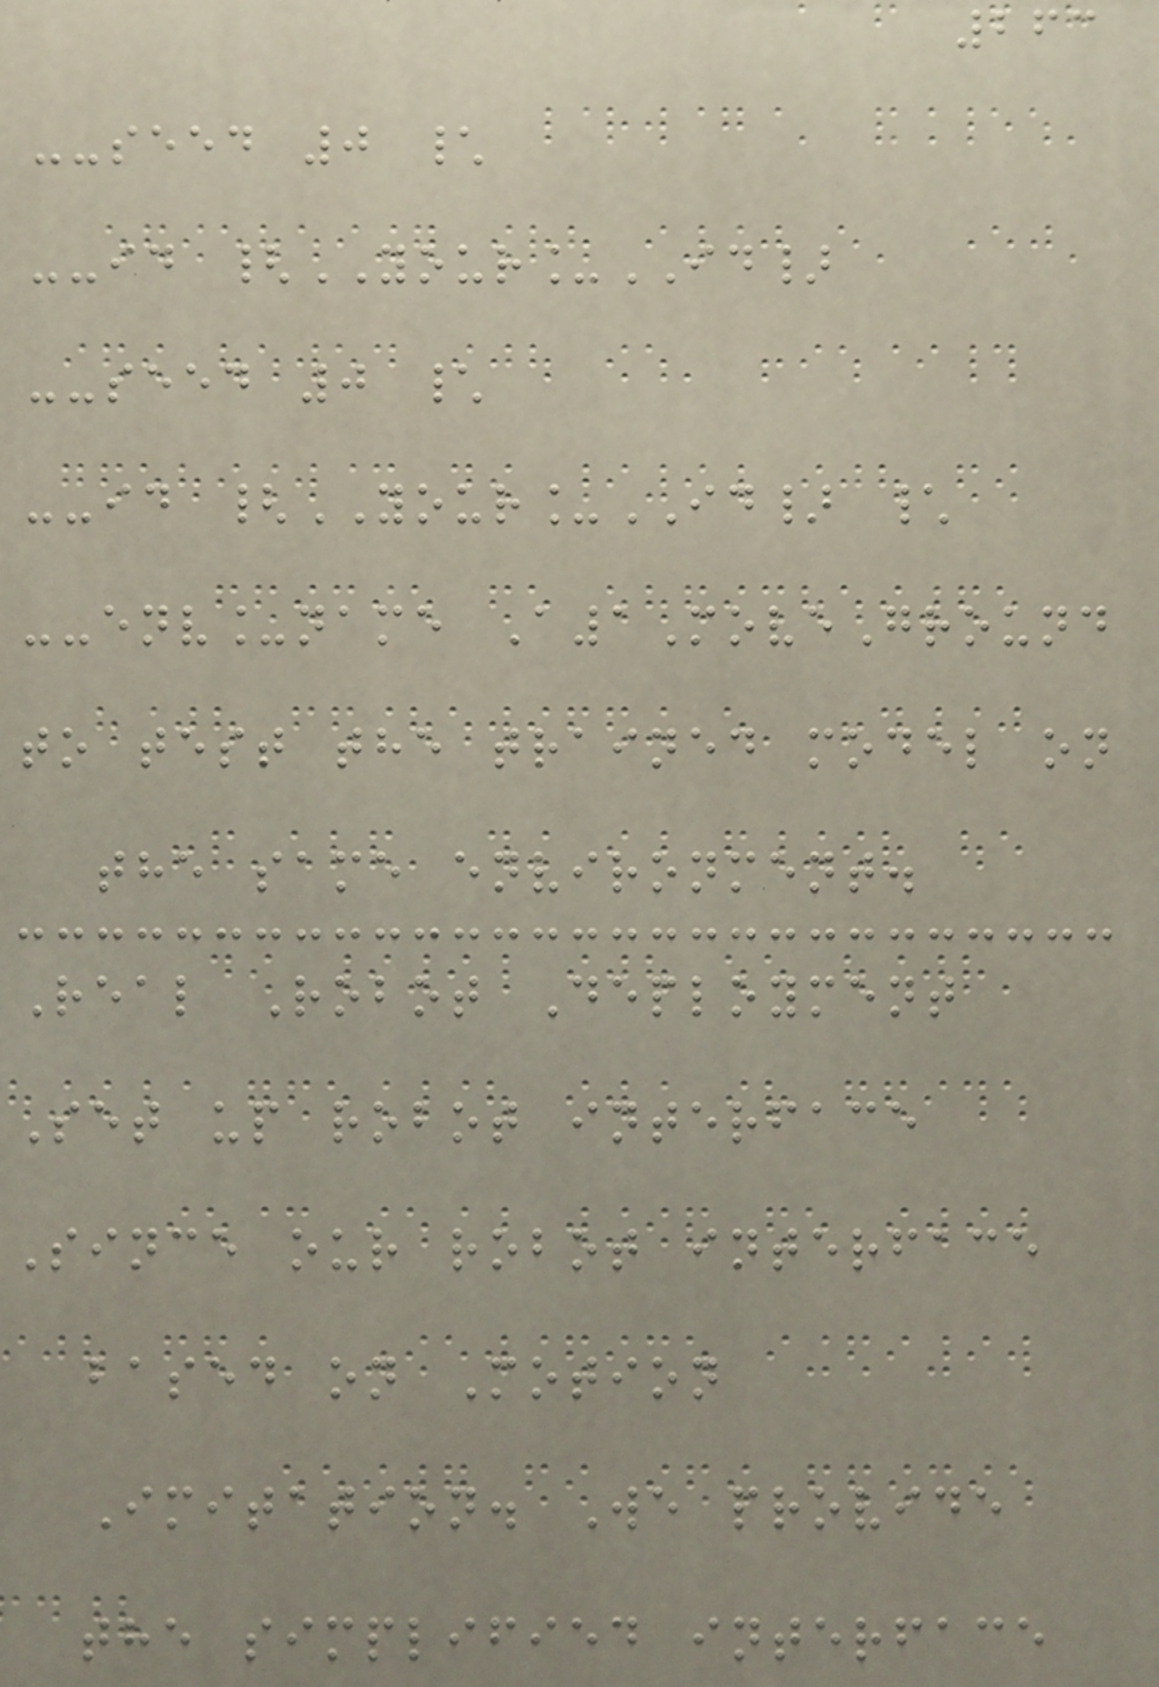263
--seed 0 \
--id {YOUR_ID}
--seed 0 \
--id {YOUR_ID} \
--env_name A1MoveGround
to test the trained model on
the same environment.
Real Robot Deployment
Set up robot interface
Since our robot interface
based on Motion
Imitation. We provide
the simplified interface
